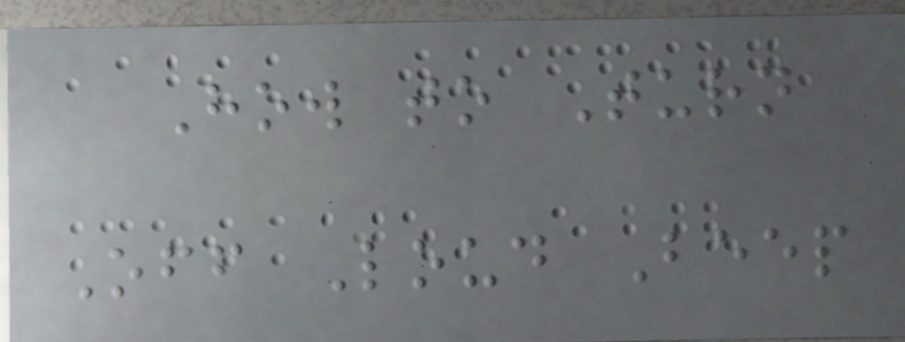How to Turn
Off Loud Beep
